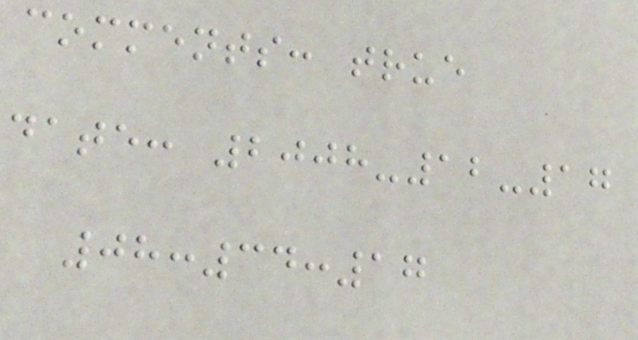comments: true
date: 2008-12-17
08:34:17
